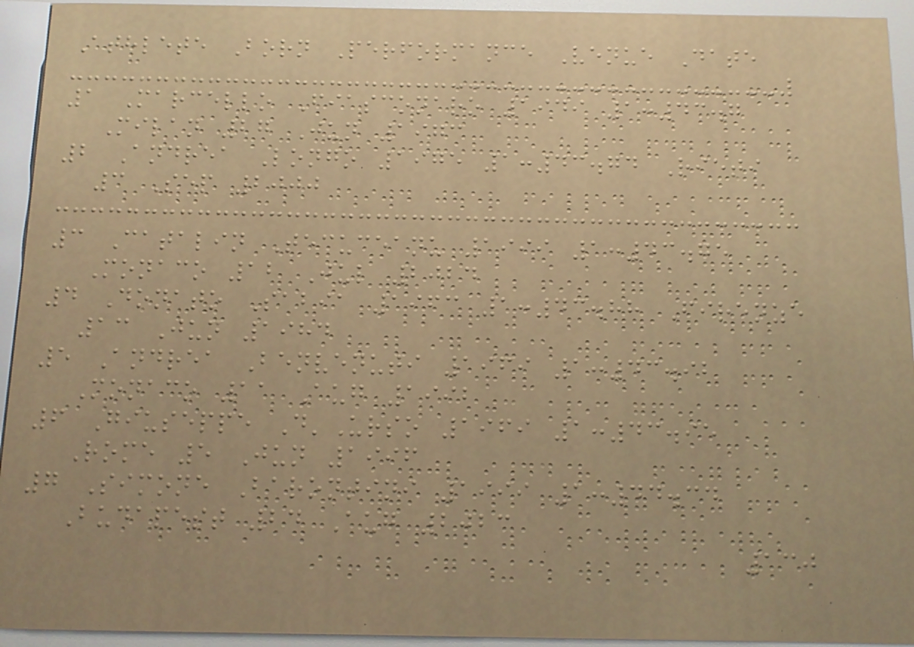Athlete Born Performance Venue Date
1 Marcello Fiasconaro 1949 1:43.7
Milan 27 Jun 1973
2 Andrea Longo 1975 1:43.74 Rieti
3 Sep 2000
3 Catalin Tecuceanu 1999 1:43.75
Monaco 12 Jul 2024
4 Donato Sabia 1963 1:43.88 Firenze
13 Jun 1984
5 Andrea Benvenuti 1969 1:43.92
Monaco 11 Aug 1992
6 Giuseppe D'Urso 1969 1:43.95
Rome 5 Jun 1996
7 Simone Barontini 1999 1:44.34
Budapest 24 Aug 2023
130
